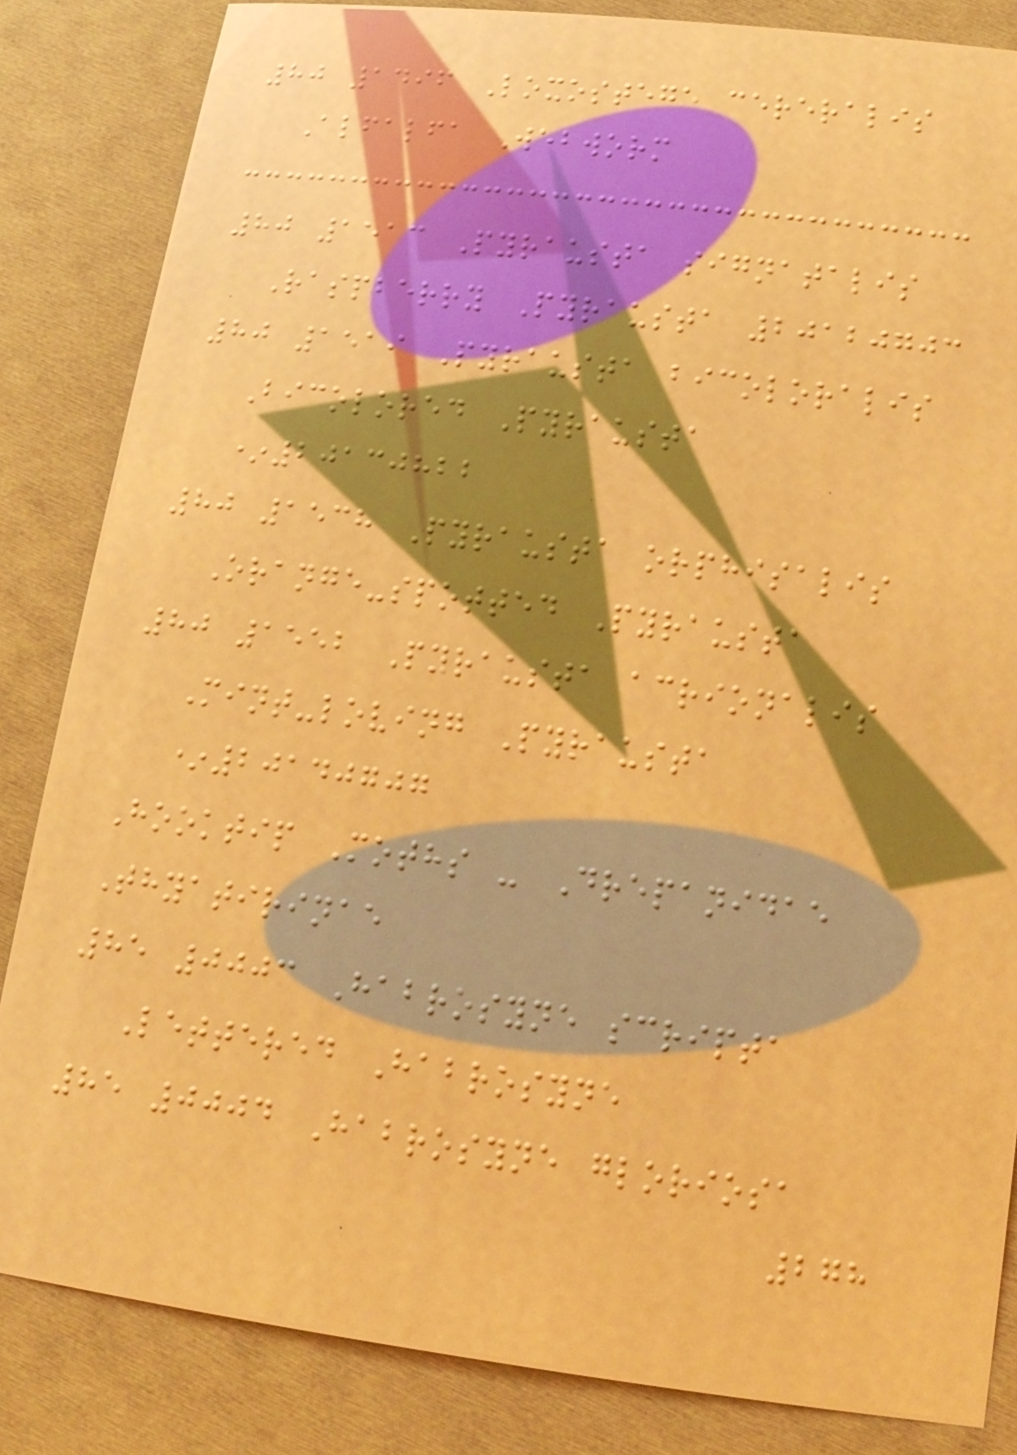80 1496 Loxostege cereralis
Alfalfa Webworm
80 1513 Pyrausta signatalis
Raspberry Pyrausta 20120703
80 1519 Pyrausta bicoloralis
Bicolored Pyrausta
*20130822
80 1538 Pyrausta orphisalis
Orange-spotted Pyrausta
80 1552 Pyrausta acrionalis
Mint-loving Pyrausta
*20140707
Hooktip Moths - Drepanidae
Thyatirinae
85 0003 Habrosyne scripta
Lettered Habrosyne
85 0004 Habrosyne gloriosa
278
